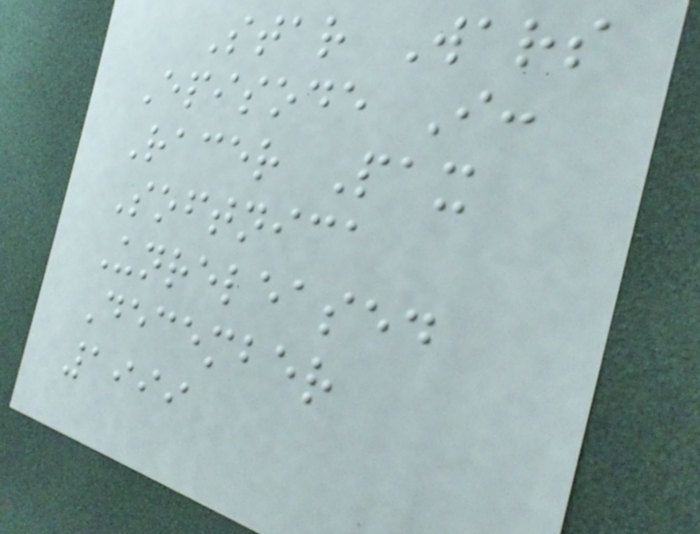Star Wars
Episode I:
Racer Pax
Softnica
Unreleased
December
1999
